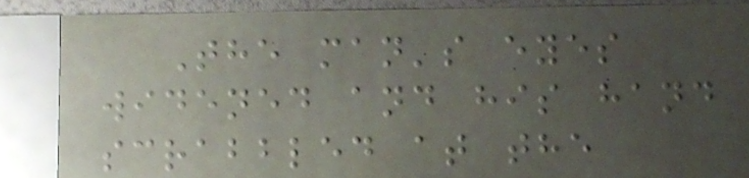The man's eyes
widened and his hand
scrabbled at the
